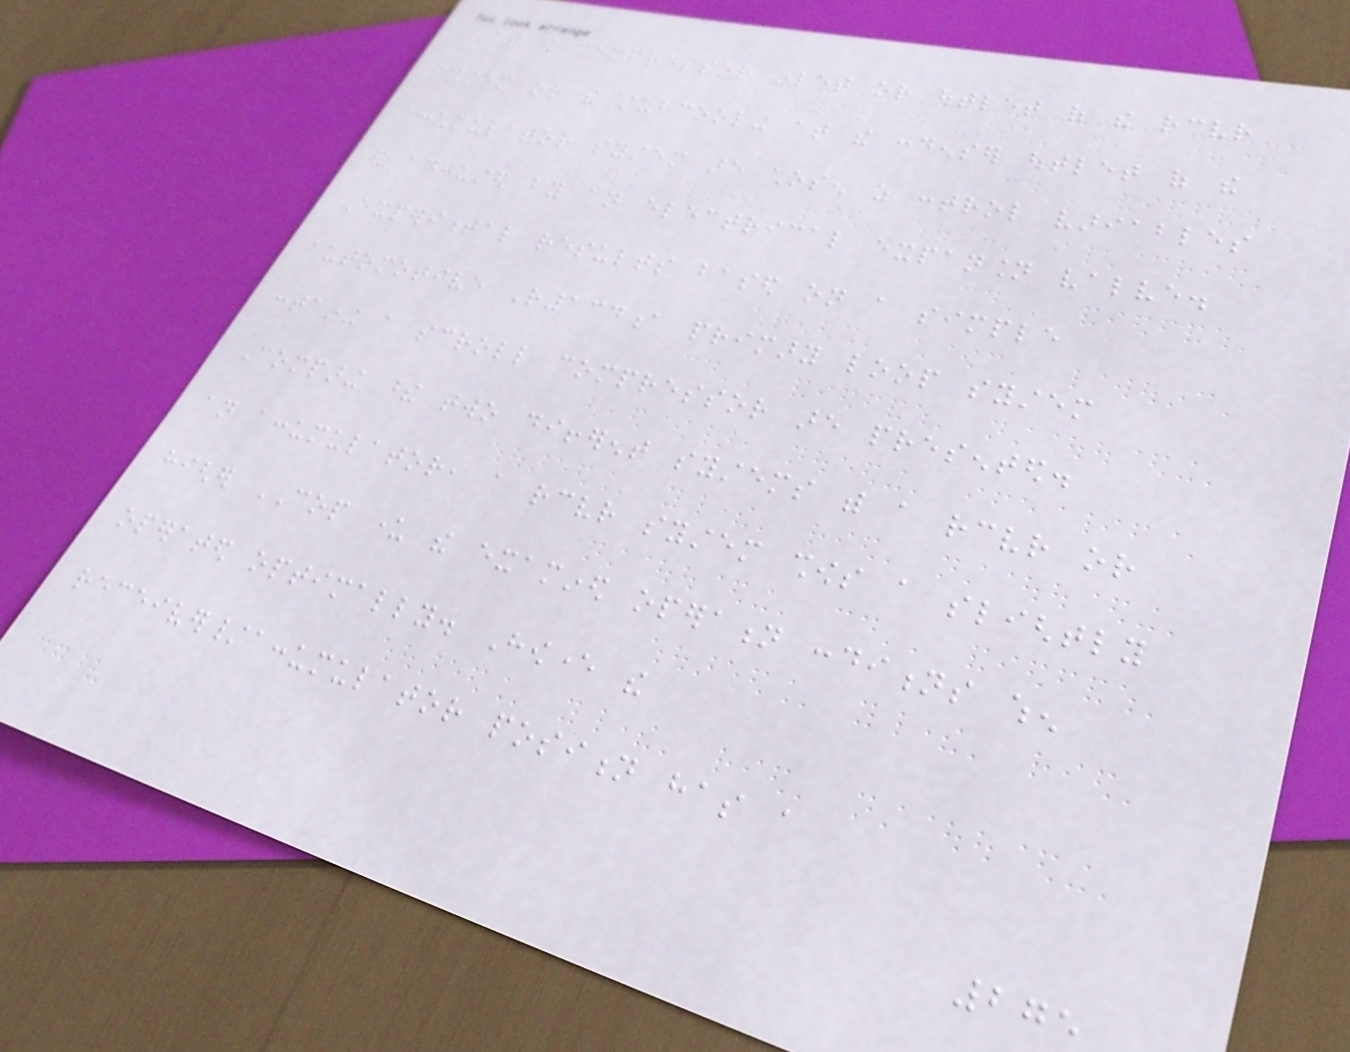at the compressor inlet or outlet of the receiver
system or the subcooling at the condenser outlet of the
accumulator system are chosen as control variables
and adjusted by an electrical expansion valve.
Experimental results based on a simple
automotive R134a primary loop system
containing a scroll compressor are presented.
Comparing these two different systems with a receiver or
an accumulator, a receiver system shows a slightly
higher COP under the examined operation conditions when
operated optimally. However the
receiver/accumulator position has a
275
